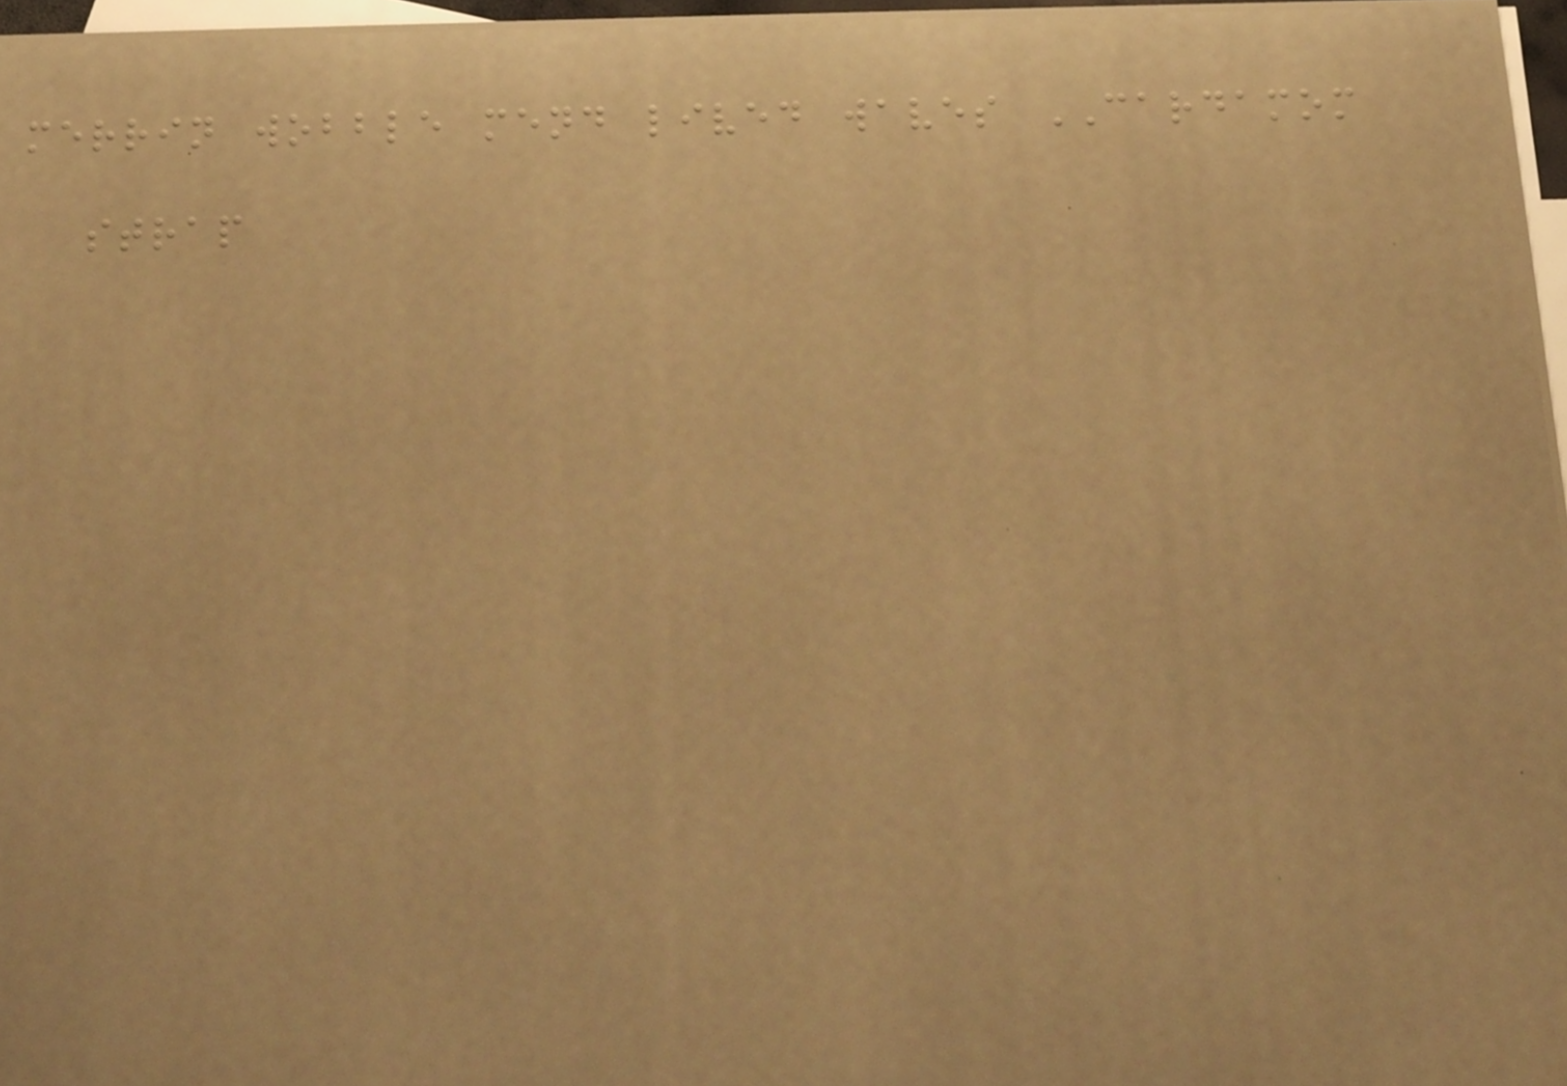merrin wobble mend lived waves CARDAMOM
strap
